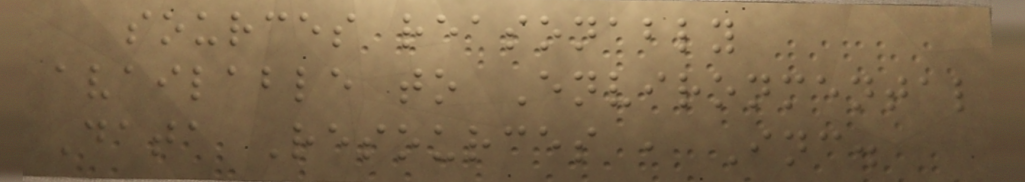sources reasonably
available to Environmental
Data Resources , Inc.
